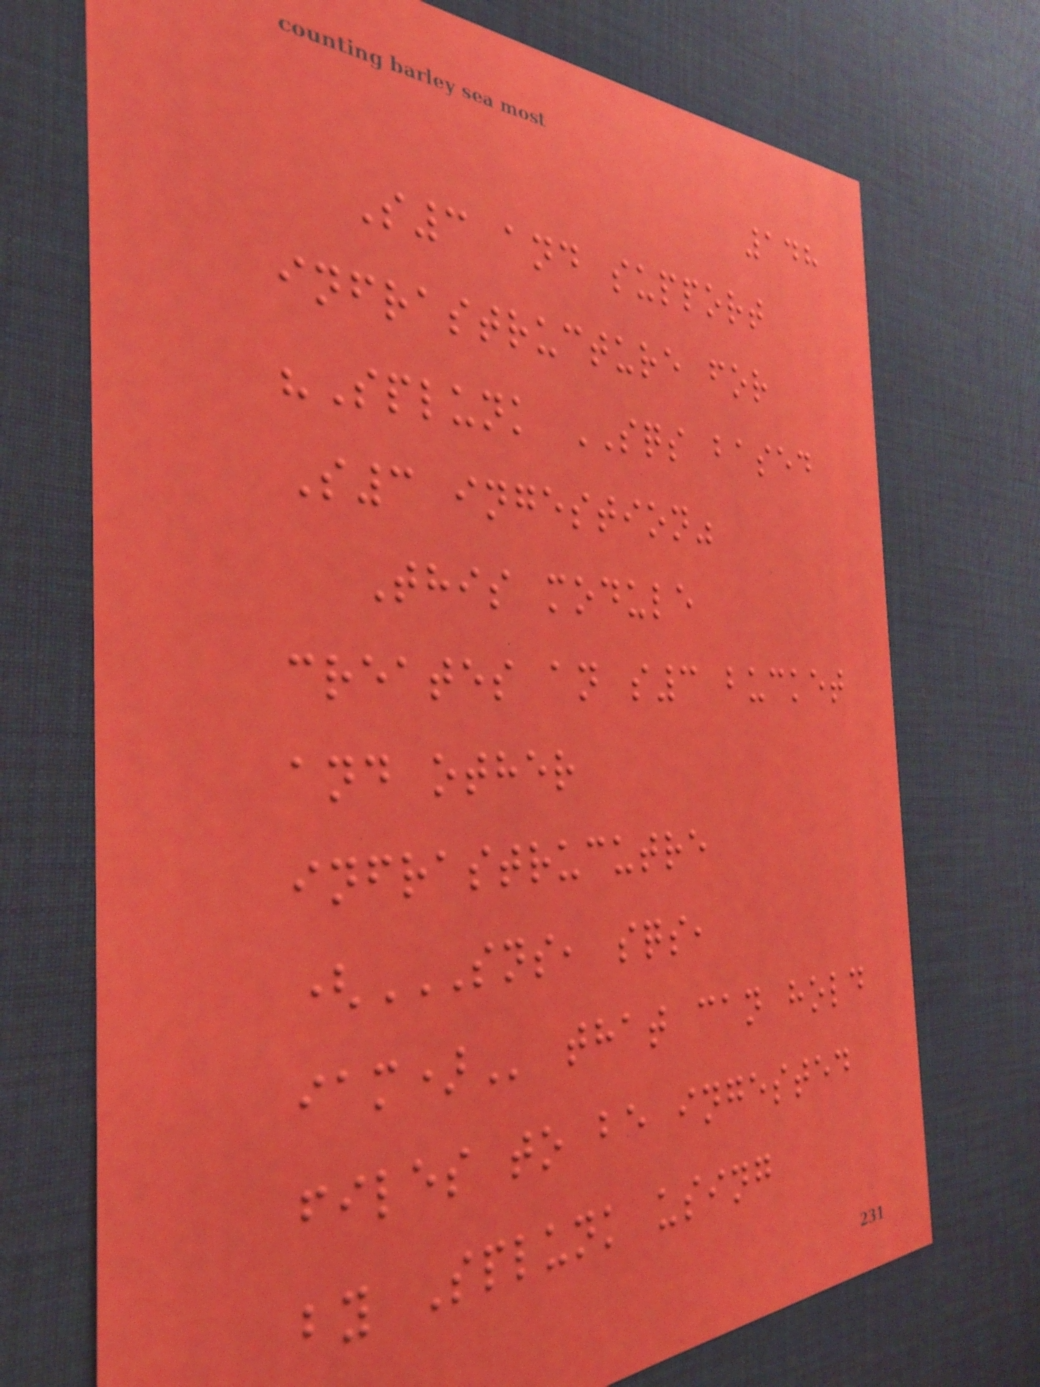148
S3 and support
infrastructure for
"Splunk SQS based
S3 ingestion"
This module
creates an s3 bucket
and other
infrastrucutre
(SNS, SQS,
IAM) that can hold
files to be ingested
by Splunk using
